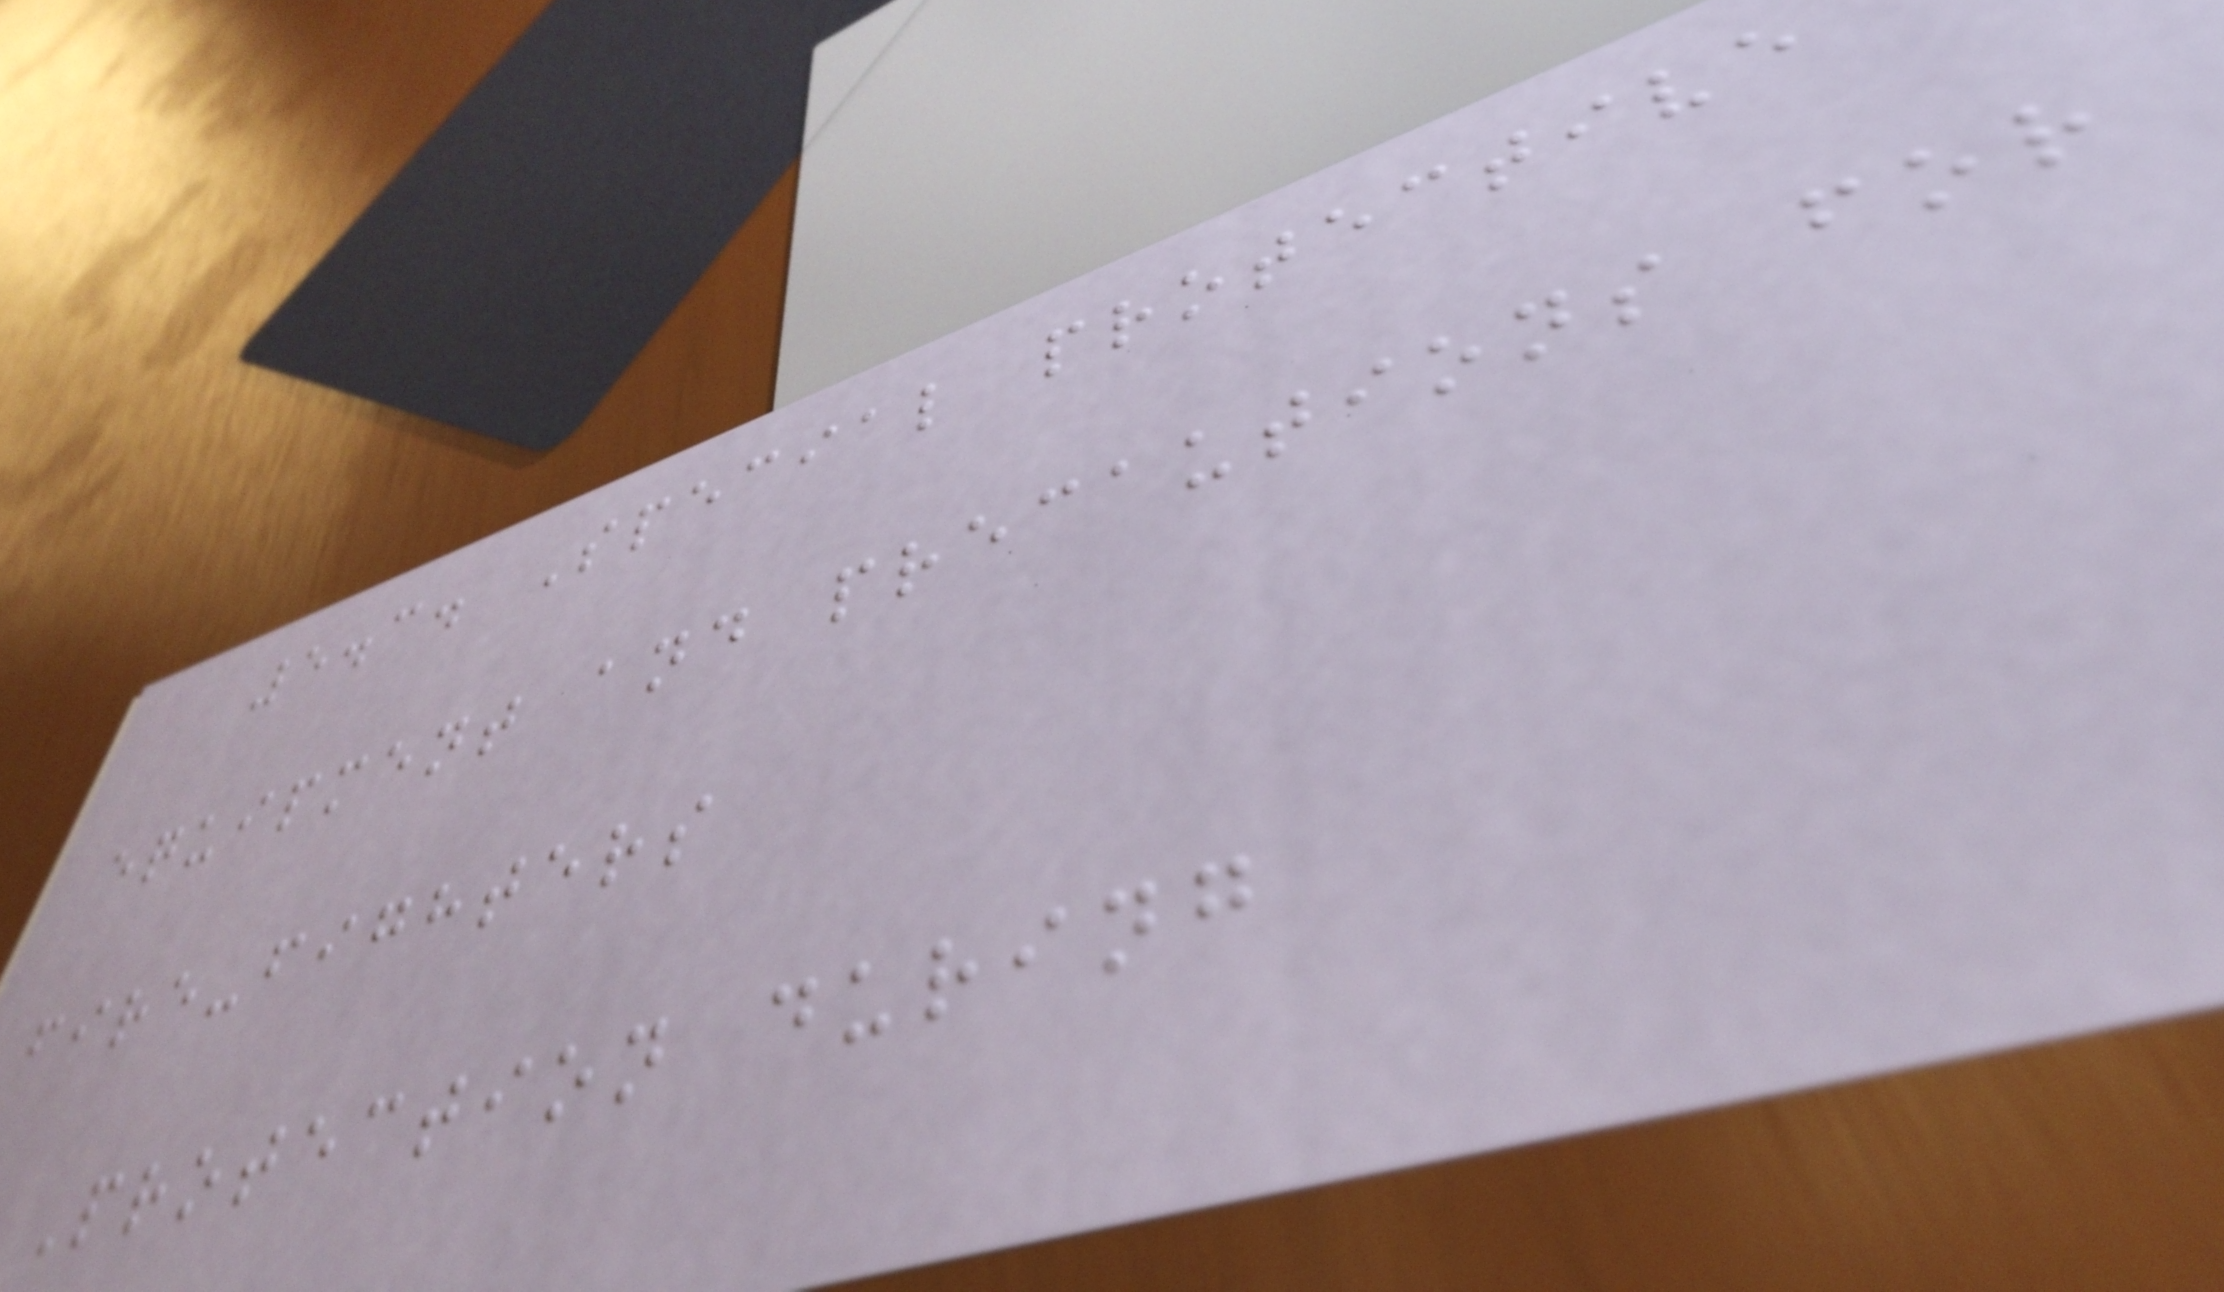5.3. Special protective
equipment and precautions for
fire-fighters
Protection during
